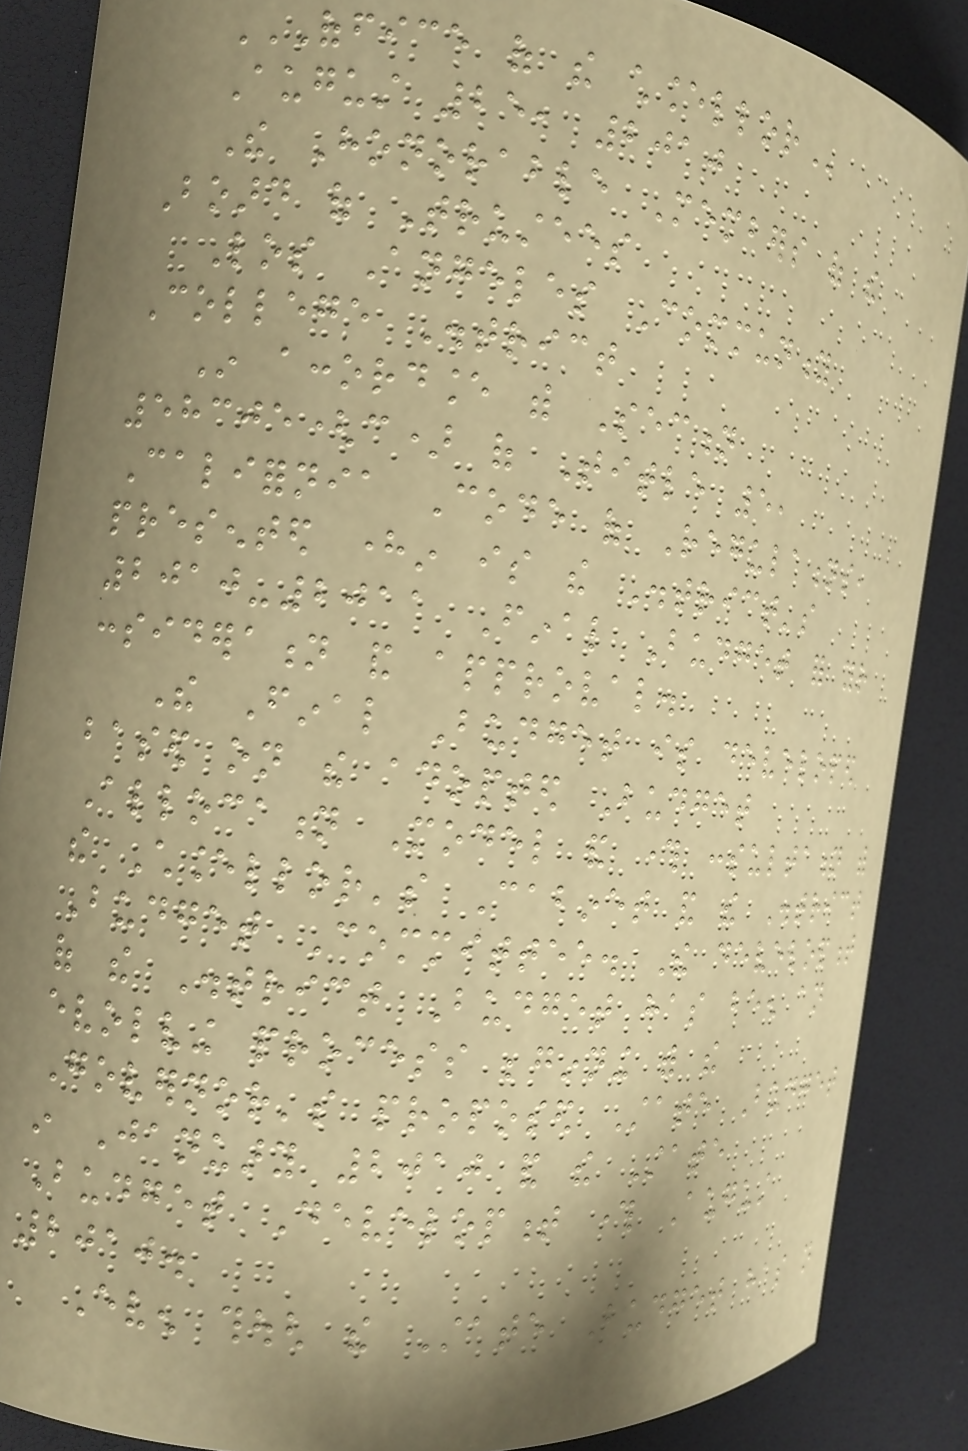OFFICE OF THE CHANCELLOR
August 25, 2010
The Honorable Members of the
Board of Trustees
Los Angeles Community
College District
In accordance with Section
58305(c) of Title 5,
California Code of Regulations,
presented herein is the District's
2010-2011 Final Budget for your
consideration and approval.
The Final Budget is developed
based on the adopted Budget
Allocation Model and through consultation with
the Chancellor's Cabinet and the District
Budget Committee. The development
of the District Budget has been an
evolving process beginning with the
Governor's proposed State Budget
in January 2010 and the State
Budget Development through August
2010.
Even though the State Budget has not
